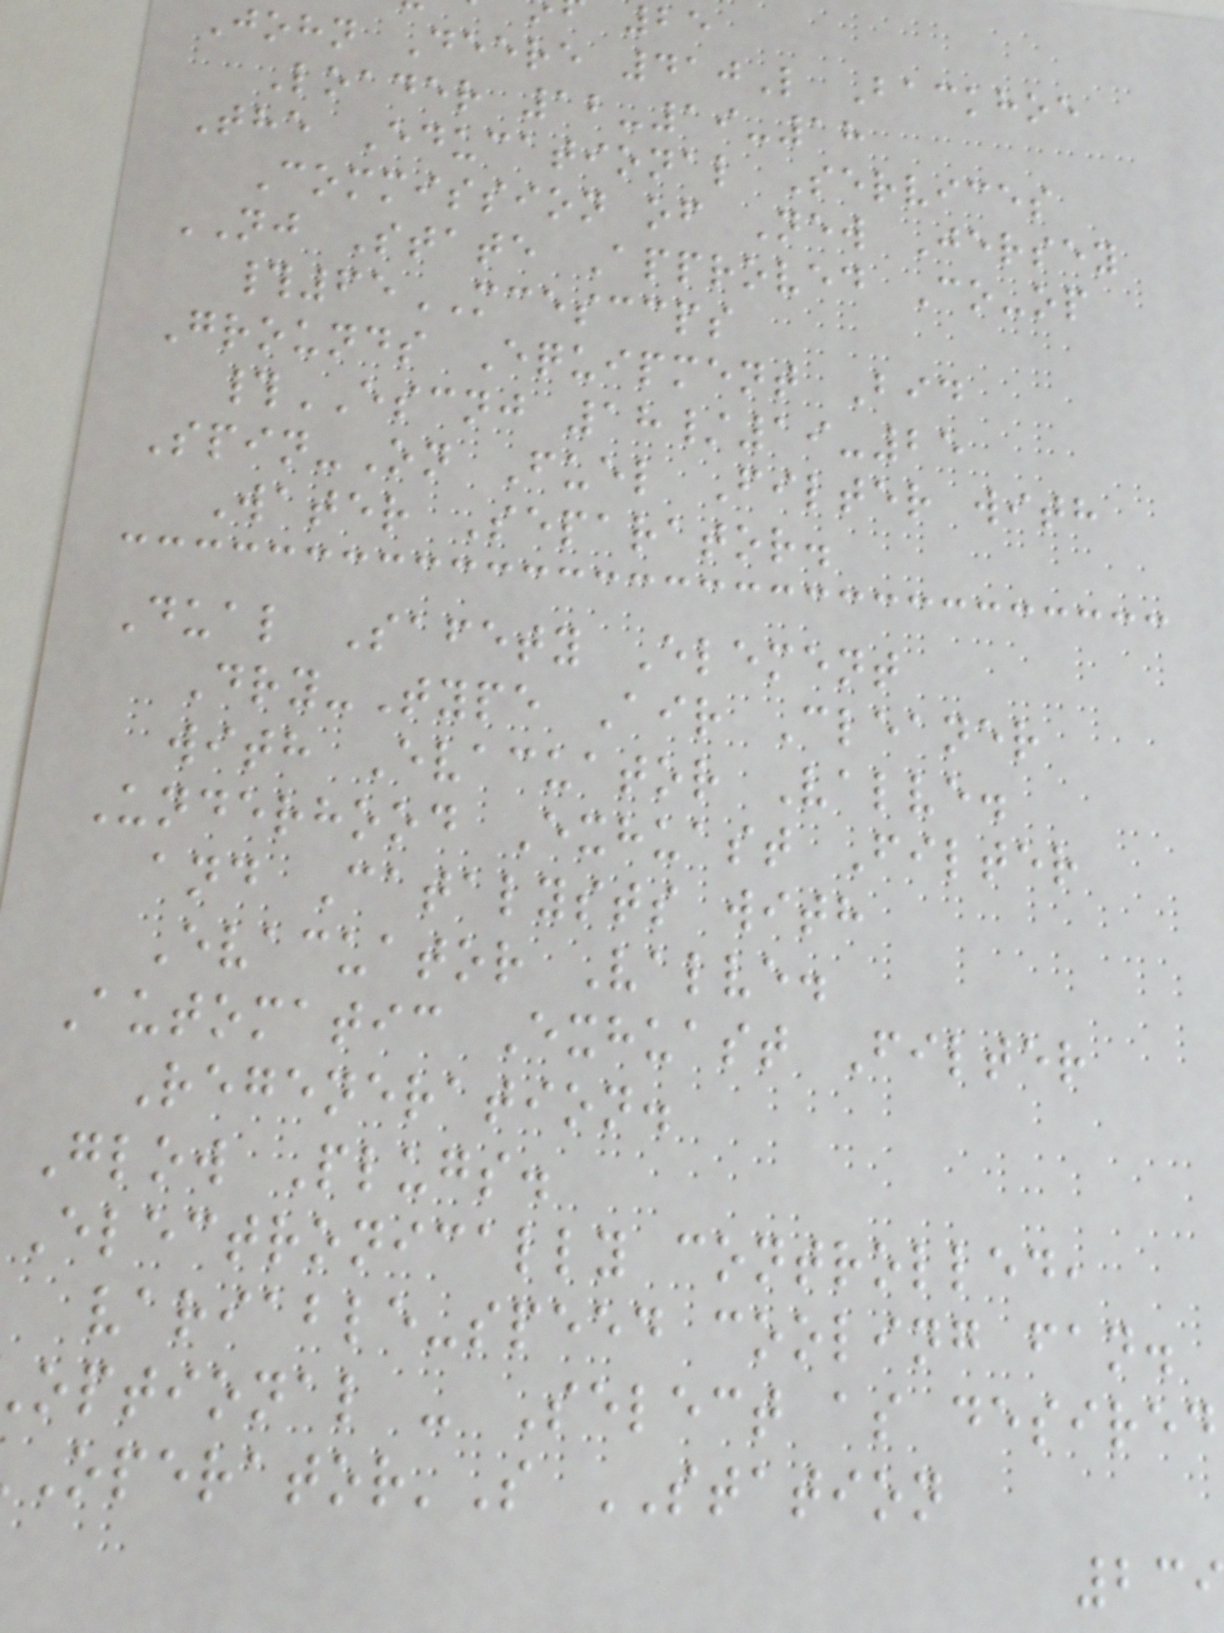John Deere 410L Backhoe
Loader 12-19-18
The Educational Services
Commission of New Jersey
NJ State Approved Co-op
#65MCESCCPS
Grounds Equipment Bid
#ESCNJ 18/19-25
Spin-On Fuel Filter with
Water Separator.
Dual Safety Element
Dry-Type Air Cleaner
with Evacuator Valve.
Underhood Exhuast Filter
and Catalysts with
Evacuator Valve.
Automatic Exhuast Filter
Regeneration.
Glow Plugs.
Electronically controlled,
variable-speed cooling fan.
optional - Select as desired
'S STATION
